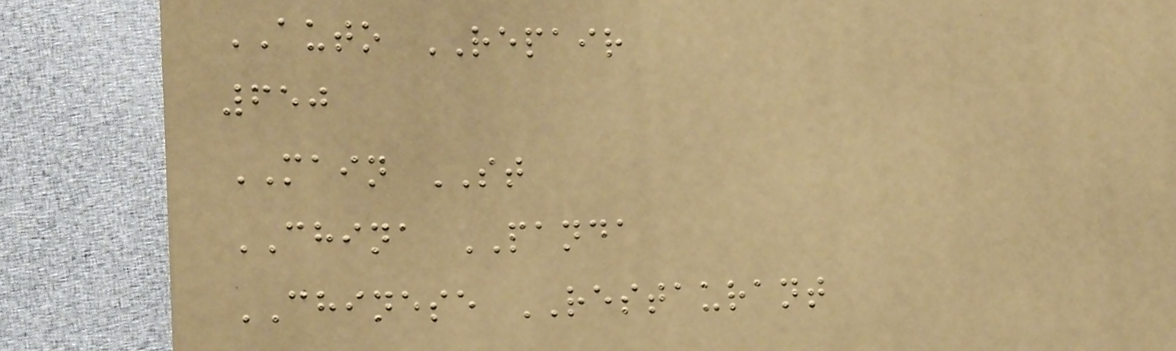AUTO REPAIR
650
MAIN ST
CHINA PANDA
CHINESE RESTAURANT
